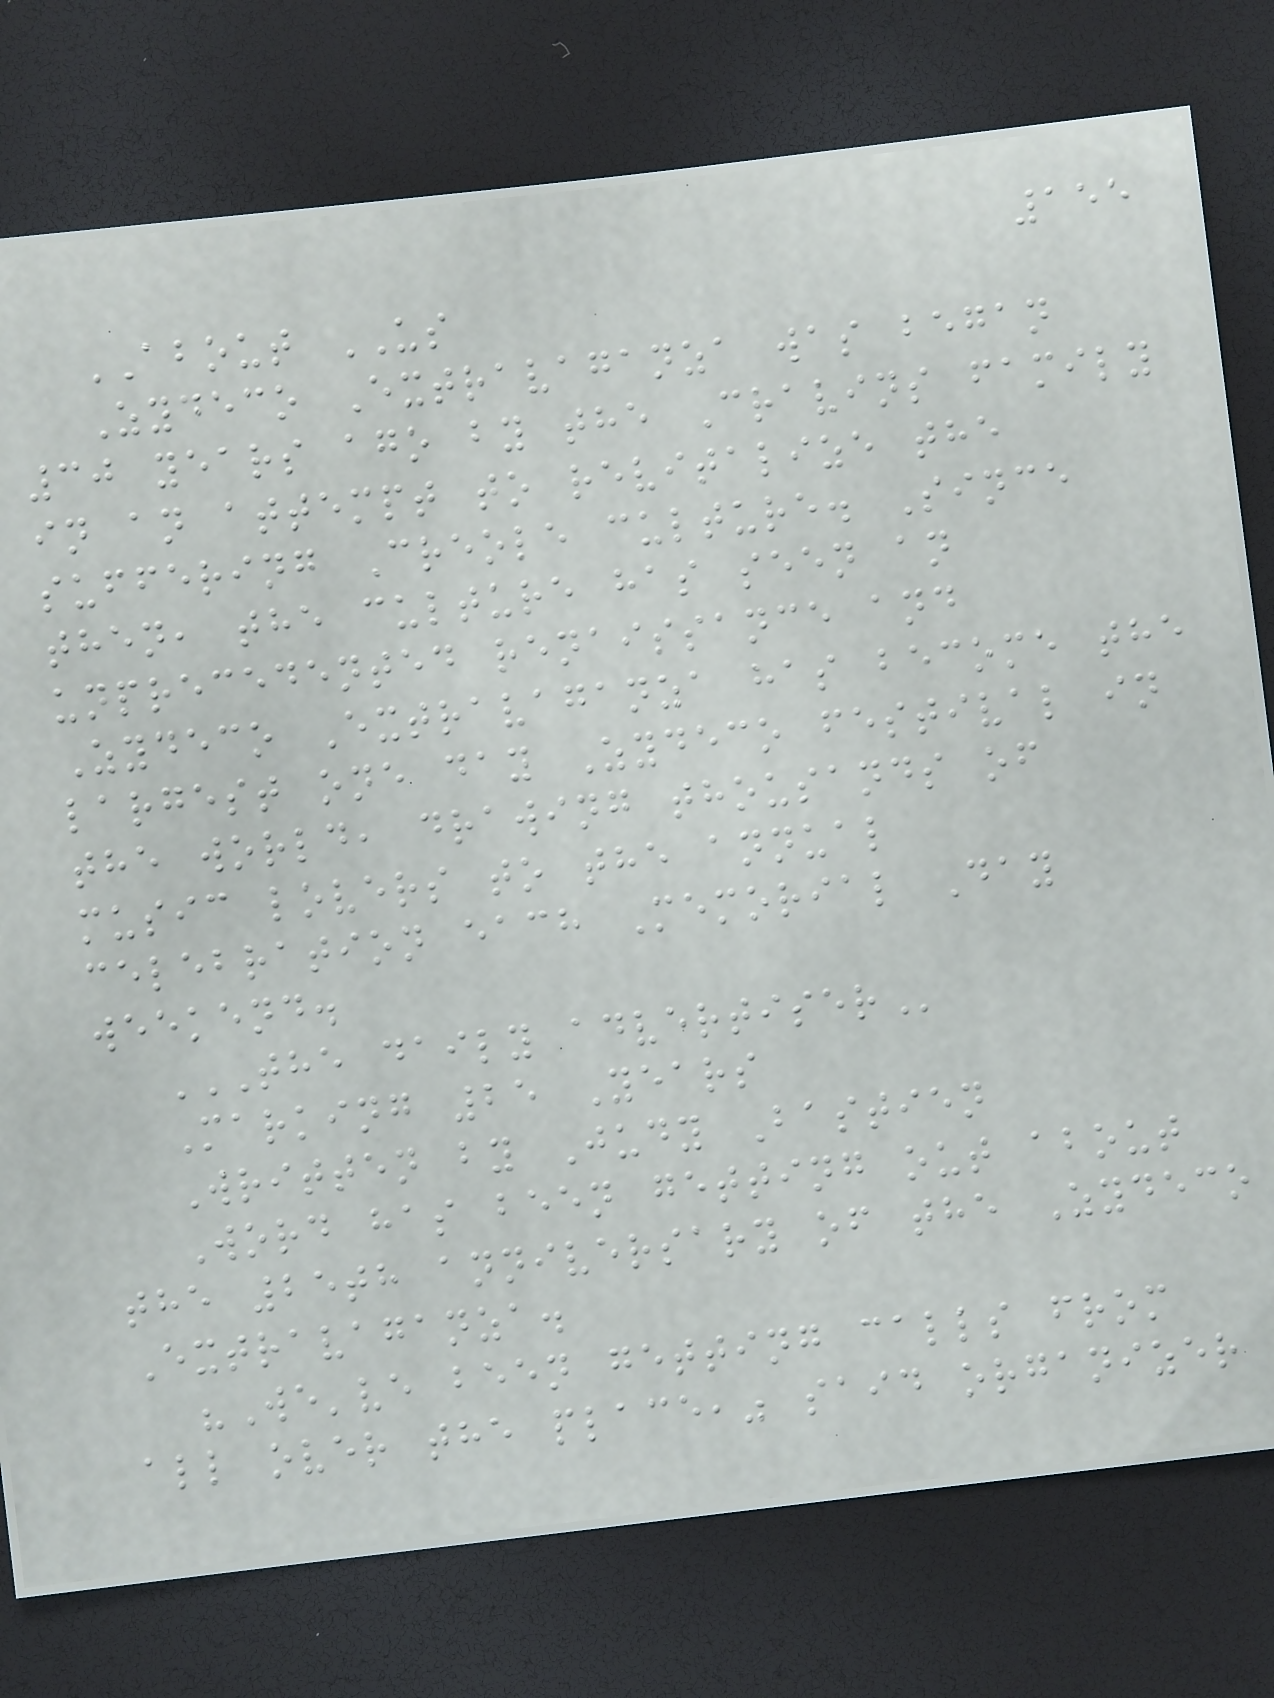155
ABOUT US
Zydeco Extravaganza was began
30 years ago by the Cravins family
in an attempt to revitalize the
suffering Creole culture. Since
then, the culture has seen an
unprecedented renaissance and
Zydeco Extravaganza has become the
largest one day Zydeco festival in
the world, drawing thousands of
music lovers to the annual
celebration each Memorial Day
weekend.
THE DAILY ADVERTISER
Marking 25 Years
Written by Judy Bastien
Word has been getting out about
the 25th anniversary of the Zydeco
Extravaganza.
"We've been getting calls from
all over the place," said organizer
